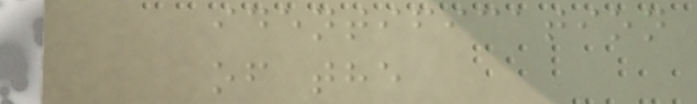identification
of the
